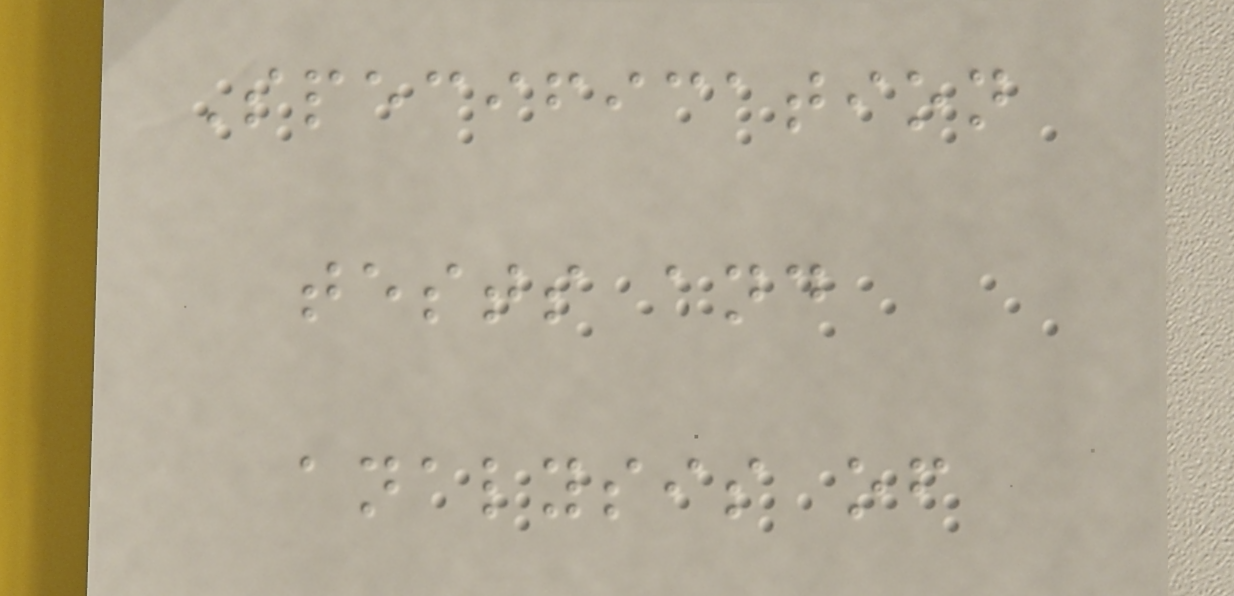Specification
tests and
analysis of
